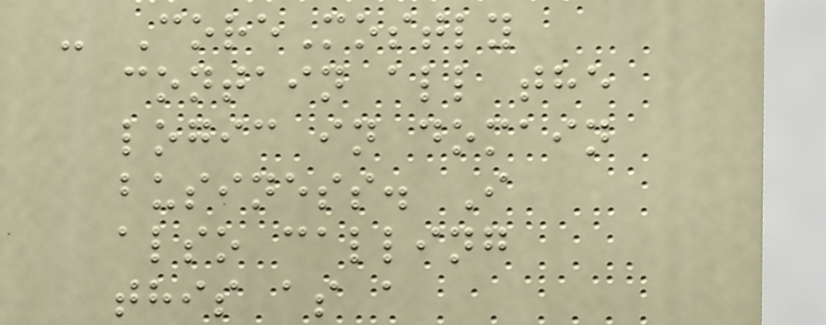- CoreMostly
contain all the
logic in domain
business. I
also calling
this as a
